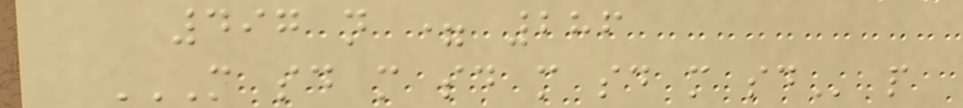497 n = 286
M SD M SD M SD M SD p
